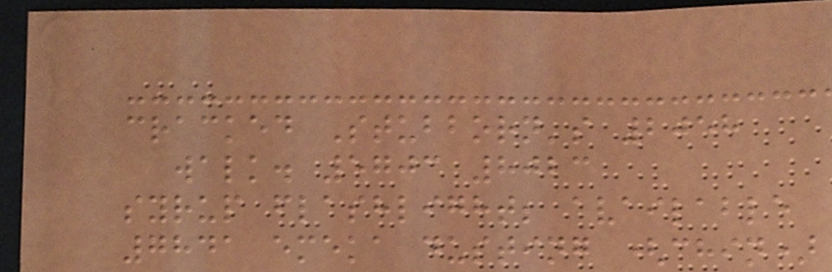cracked Stubborn's 2058
walk. 5703 8023
syrup flashlight; available
7841 emeka dusting (chin)
